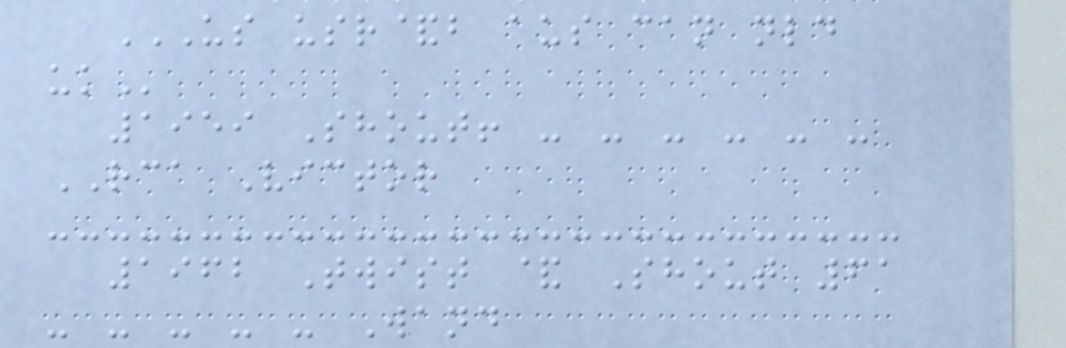US USR&B AUS CAN NLD
UK
1959 Shout! - - - - - -
RCA Victor
1962 Twist & Shout 61
- - - - - Wand
